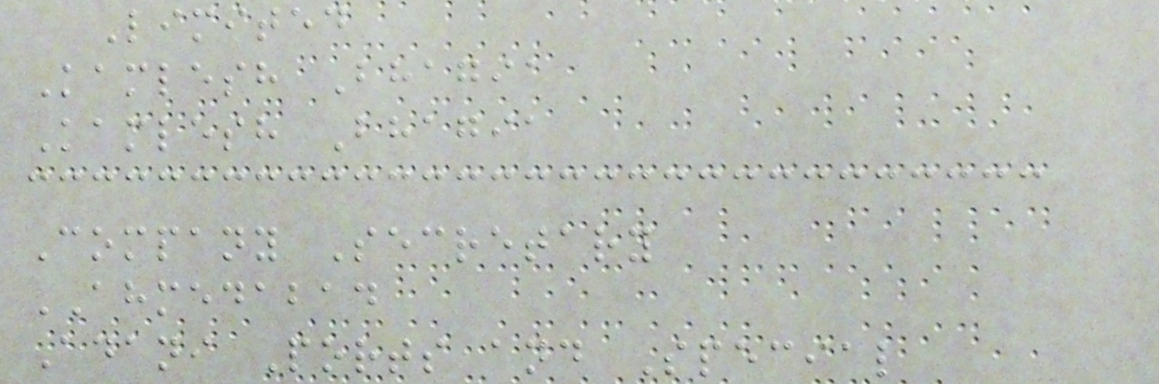Limited
Kamlesh Bhagia
Kamlesh Bhagia
Company Secretary
AHMEDABAD
Adani Ports and Special
